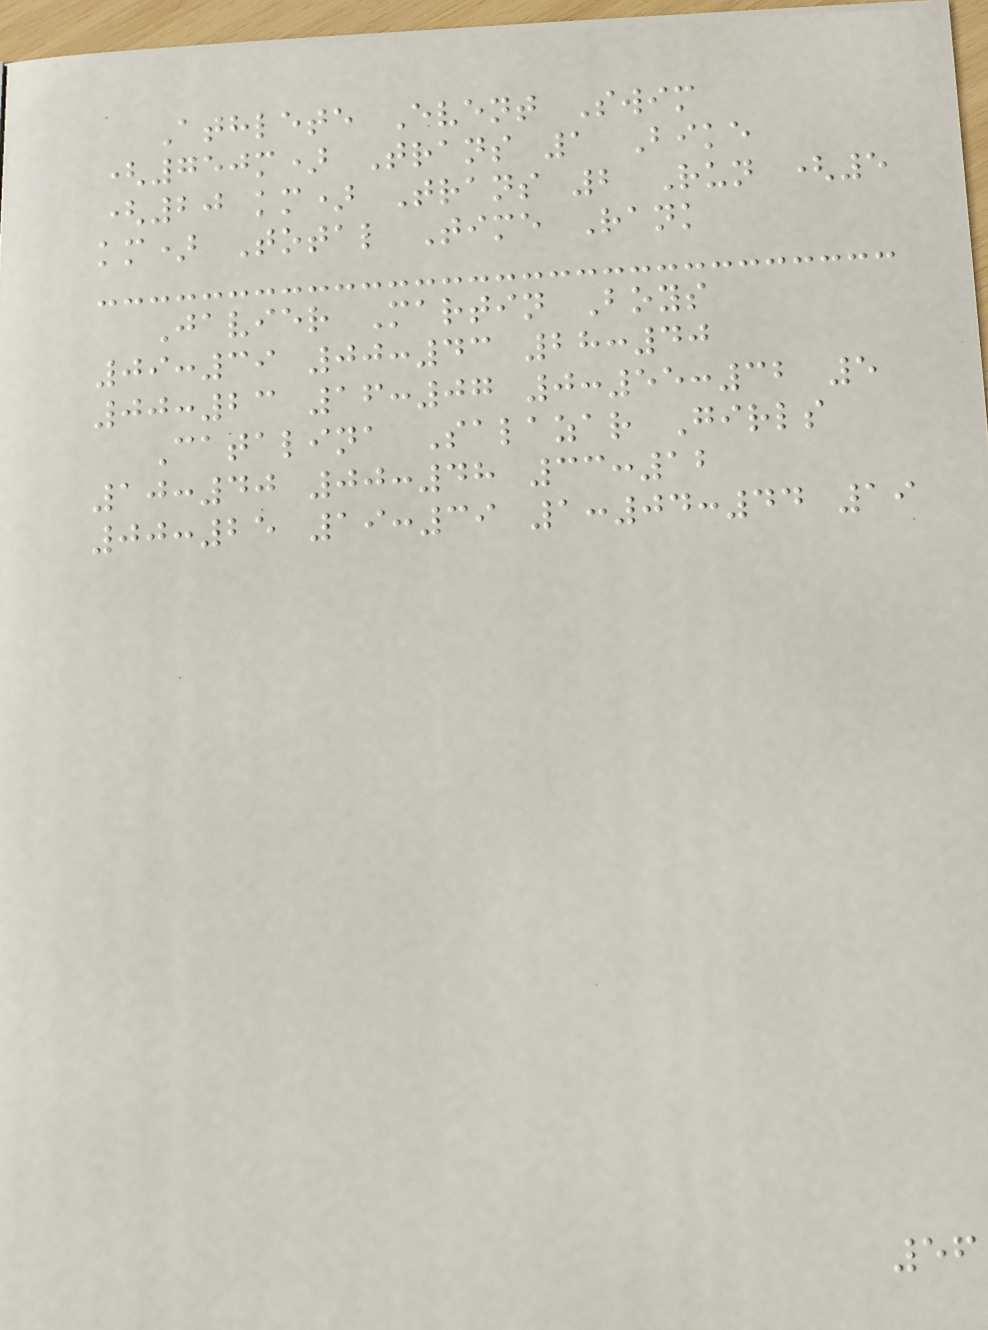Athlete Event Swim
(750m) Trans 1 Bike
(20 km) Trans 2 Run (5
km) Total Time Rank
Javier Martin Boys
09:39 00:43 28:40
00:23 16:07 0:55:32 5
Catalina Salazar Girls
10:40 00:48 33:12
00:25 19:39 1:04:44 19
56
